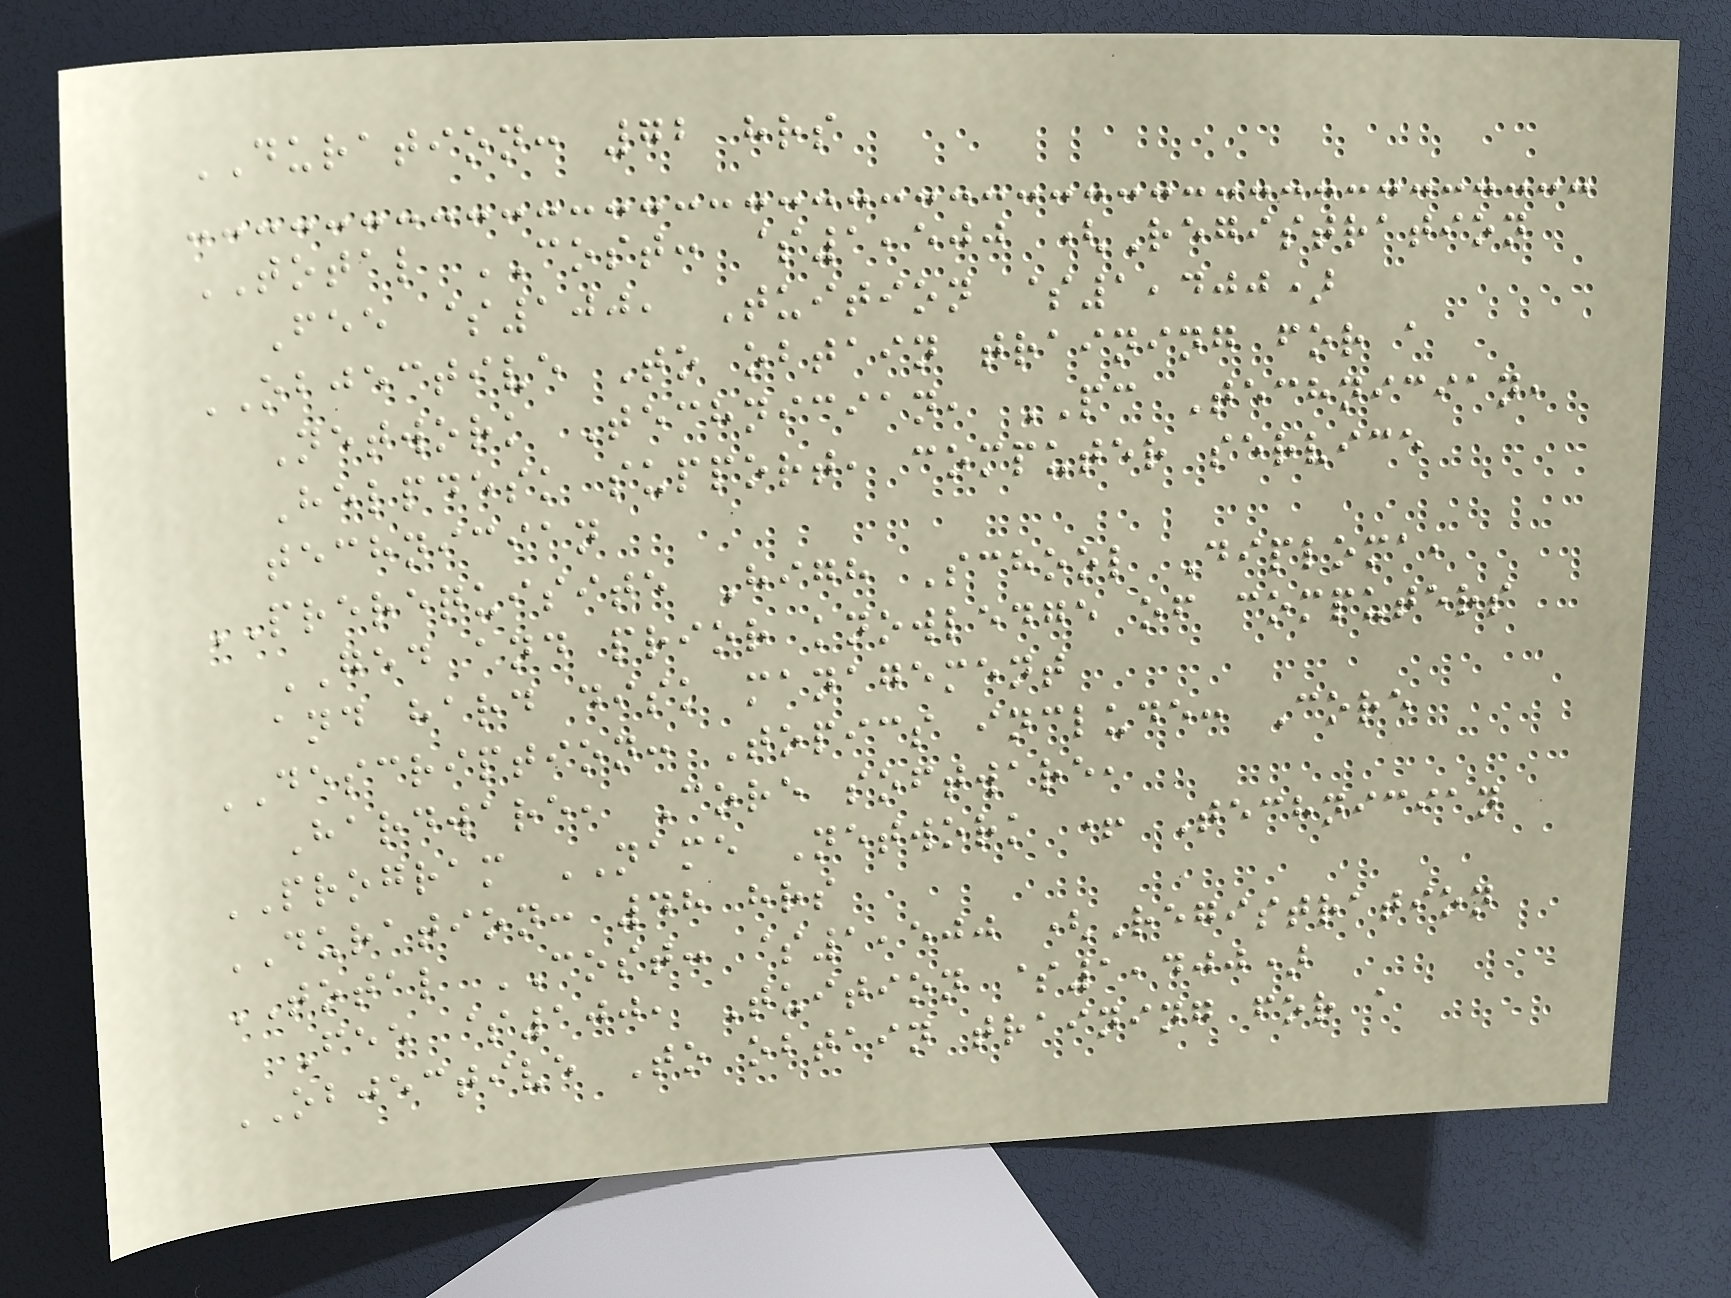DURATION: 72 hrs
TOTAL COST: $1,500 (Registration
Fee $100, Tuition $1,400)
OBJECTIVE To obtain training for a
Network Technician, PC Technician,
Helpdesk support, computer service
technician
PREREQUISITE High School Diploma,
GED and prior knowledge of computers
and hard disk management
DESCRIPTION: Topics include: Core
Hardware, Core software,
PROGRAM NAME Network + Technician
DURATION: 48 hrs
TOTAL COST: $1,500 (Registration
Fee $100, Tuition $1,400)
OBJECTIVE To obtain training for a
